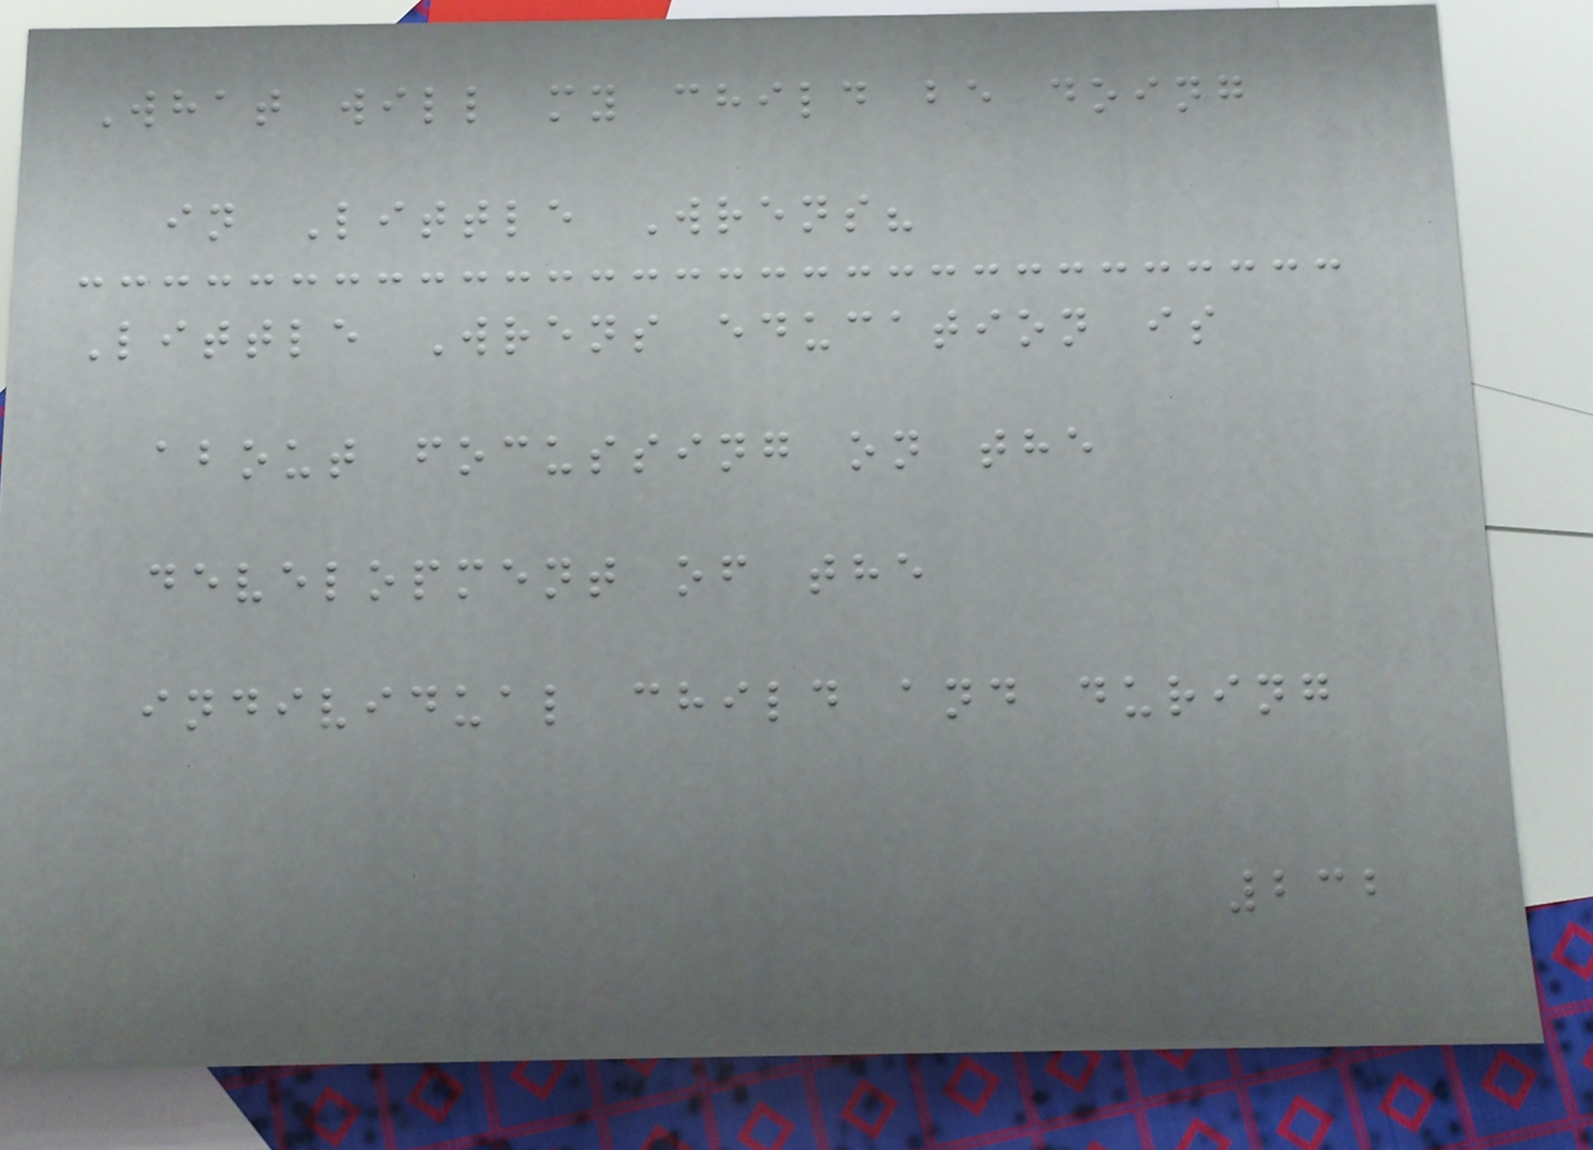What will my child be doing
in Little Wrens?
Little Wrens education is
about focussing on the
development of the
individual child and during
232
